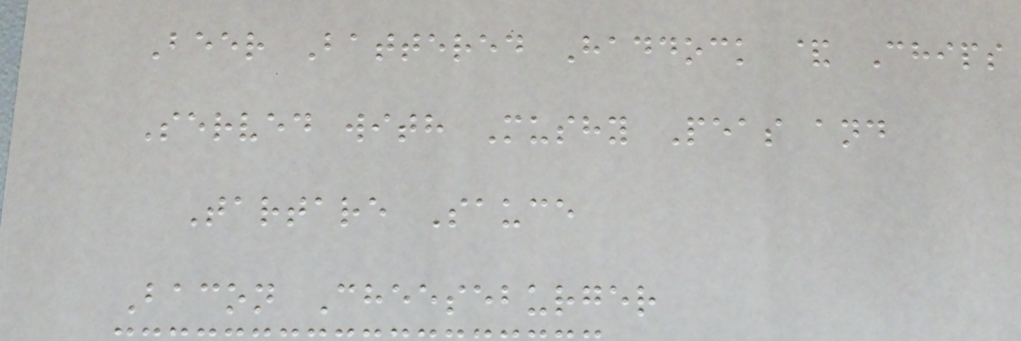Beer Battered Haddock & Chips
Served with Mushy Peas and
Tartare Sauce
Bacon Cheeseburger
